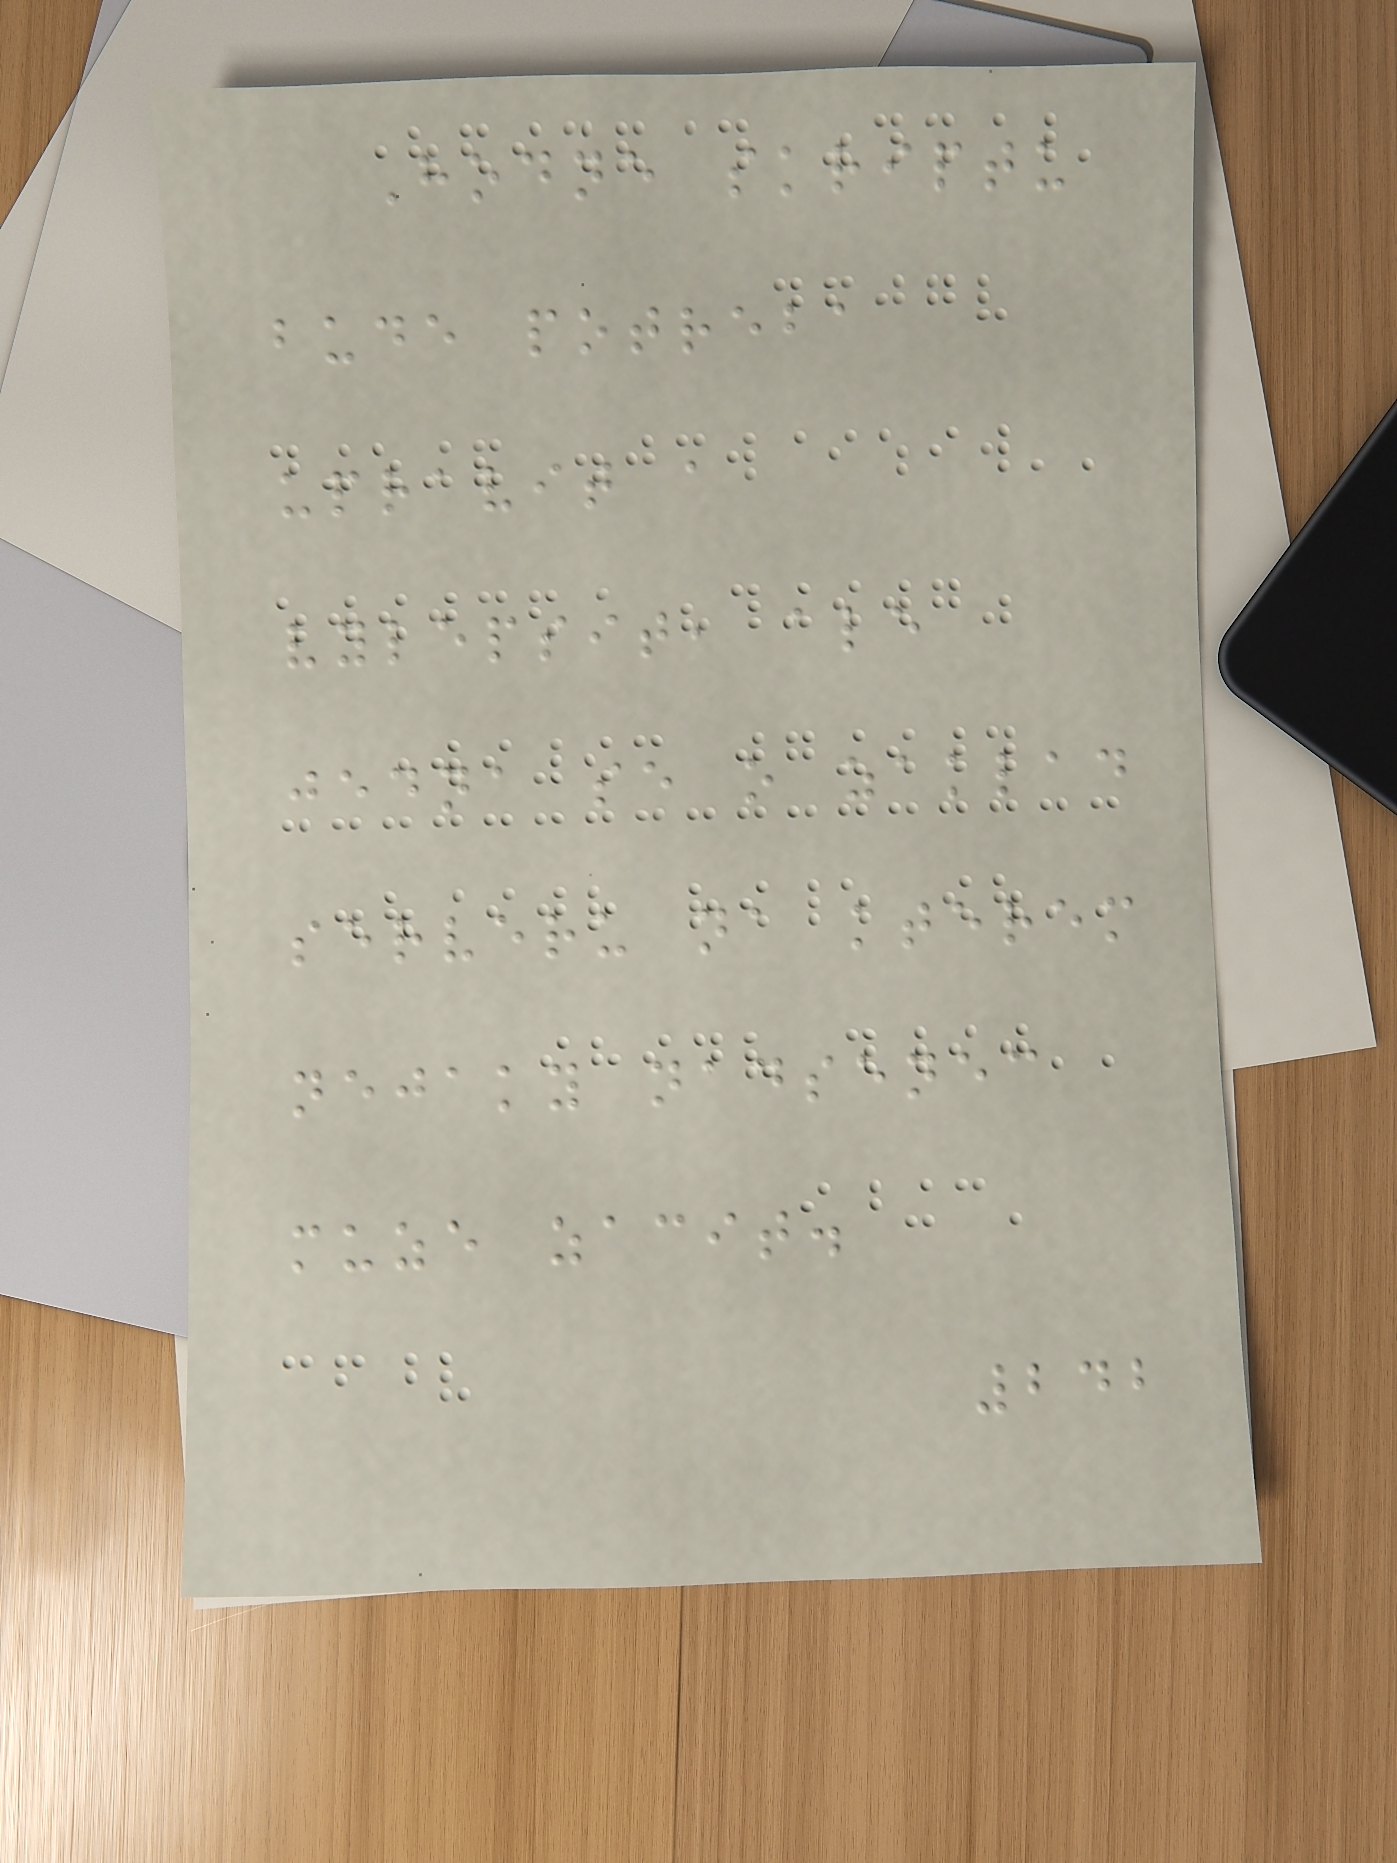Hodne skriptu
bude potreba
upravit a
vylepsit, ale
jedna se o zaklad
serveru na kterem
nejaky nadsenec
muze zacit.
242
